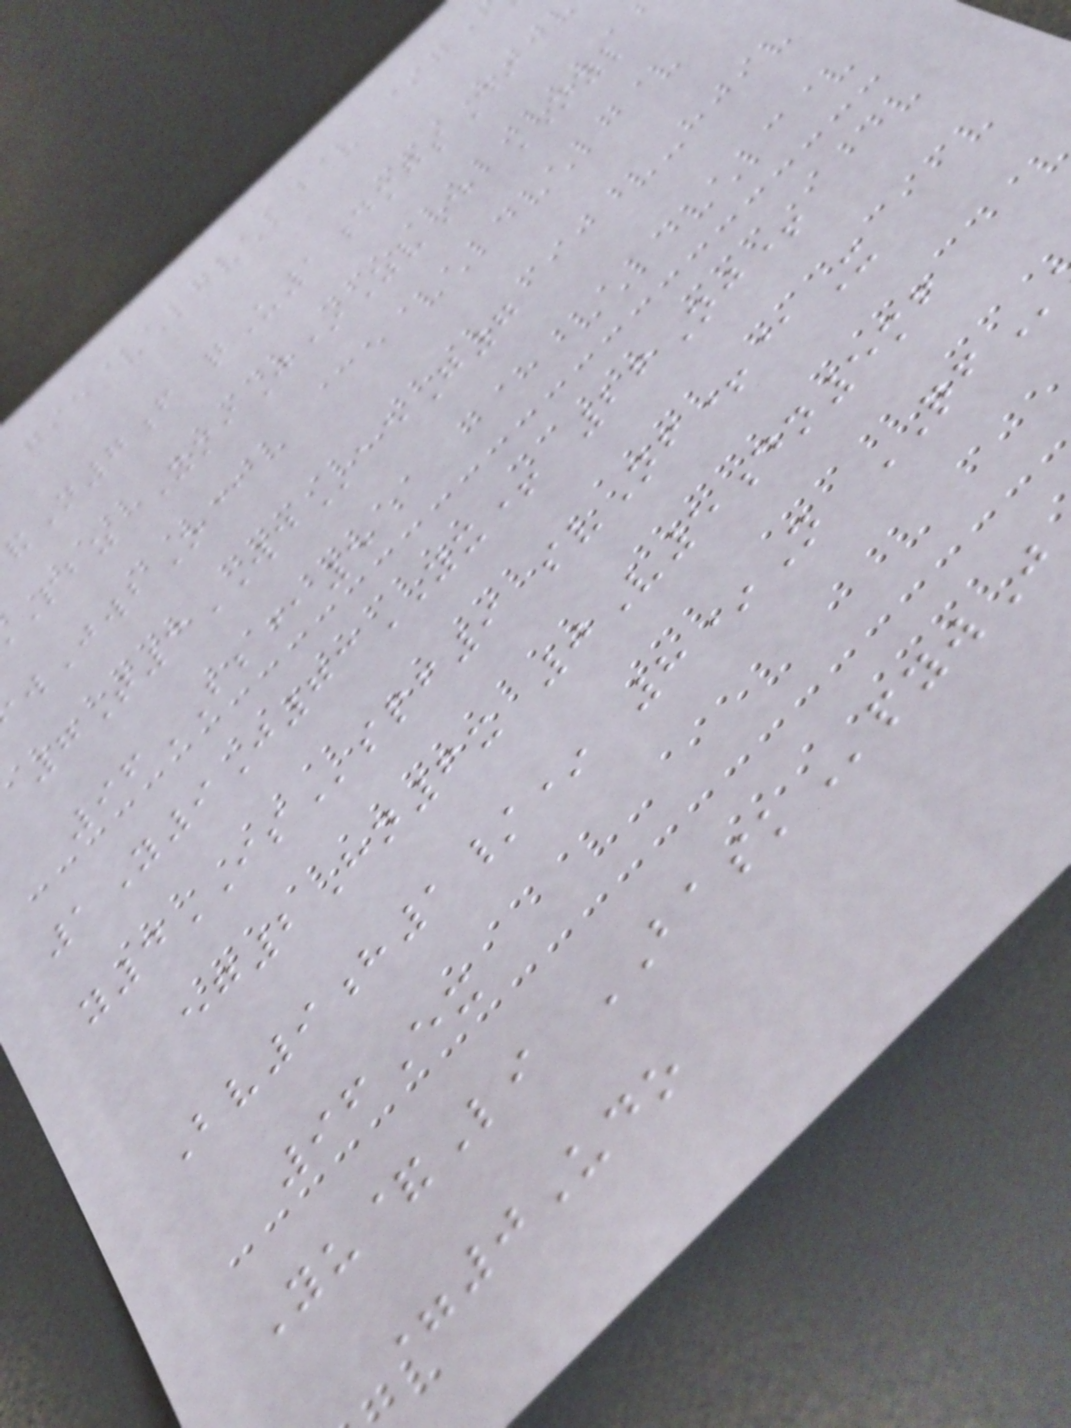N7f qU1dmgsDi
pbz XmiJ*ZvD NYL
wJwbO@
7T3WDaeG7
96BB@5
1Y9J73YX+ 26Nj+
y4ISspf9 svNf+@X
eg2Hn6x 0V5dn5mf
Bv9h1/* 8*N QF
96Ex
Yu&Li BASKpywJ
=0Udo
